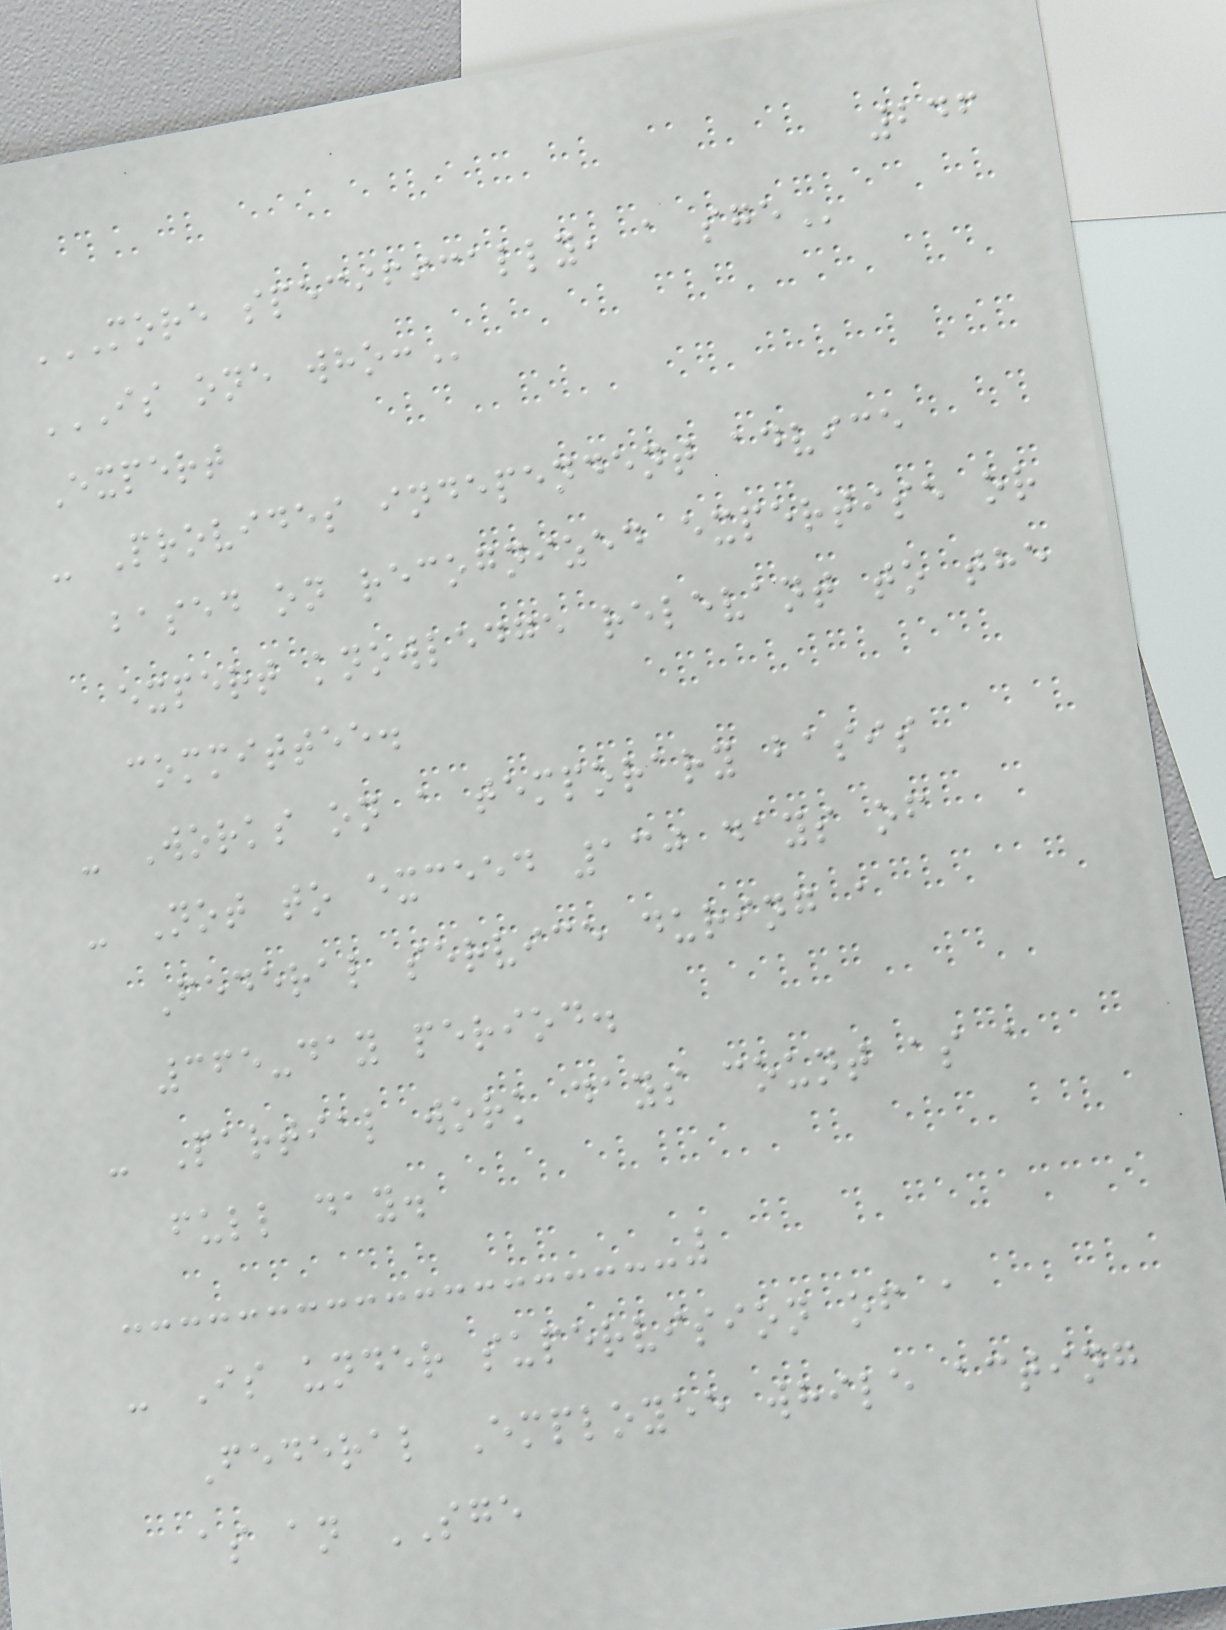246
MORE SPECIFICALLY, A SGE
IS ONE WHO:
Expert
- Provides independent advice
based on recognized expertise or
expert knowledge relevant to the
committee.
- Works on a temporary basis
- Not to exceed 130 days of
Federal service during a
365-day period.
- Partial work days count as a
full day.
- Is under supervision of a
Federal Employee while acting
as an SGE
